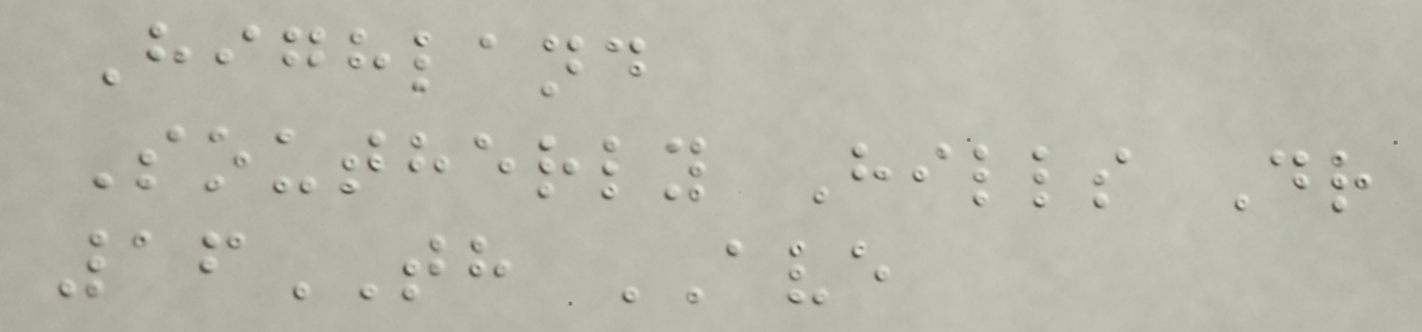Highland
Southerly Hills Dr
16TH AVE
